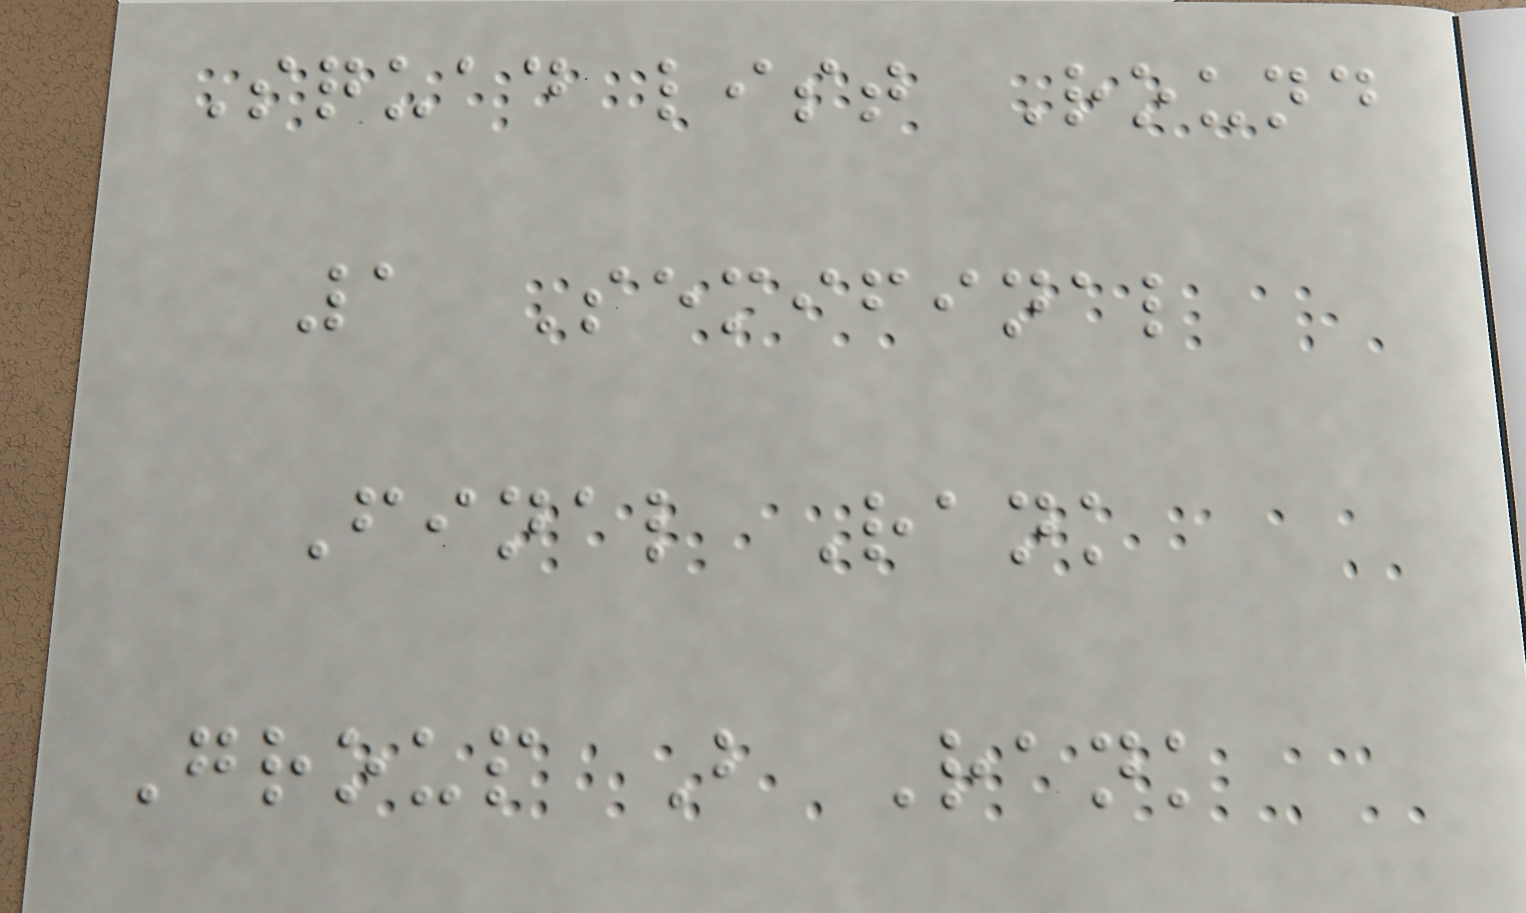Squad list Round
1 Semifinal
Final Rank
Group B Rank
